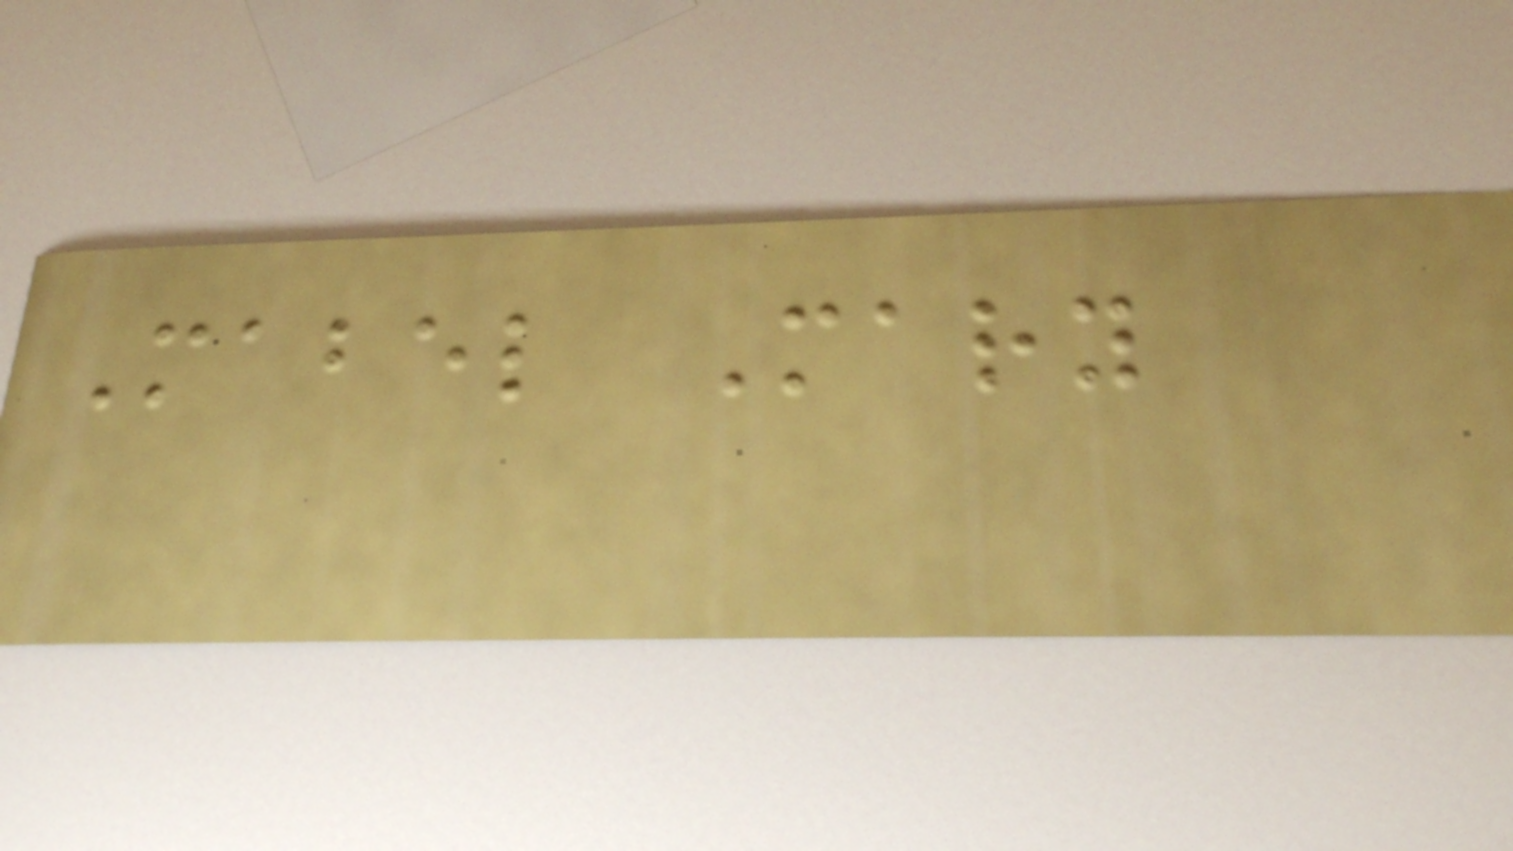Mabel Mary
